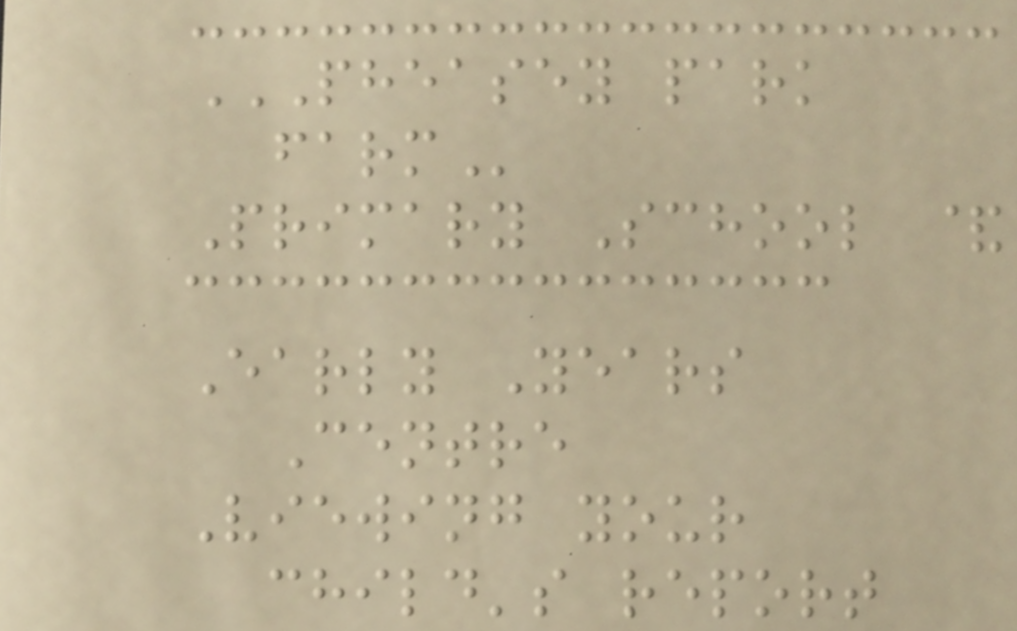PHEASEY PARK
FARM
Primary School &
Early Years
Centre
Viewing your
child's report
